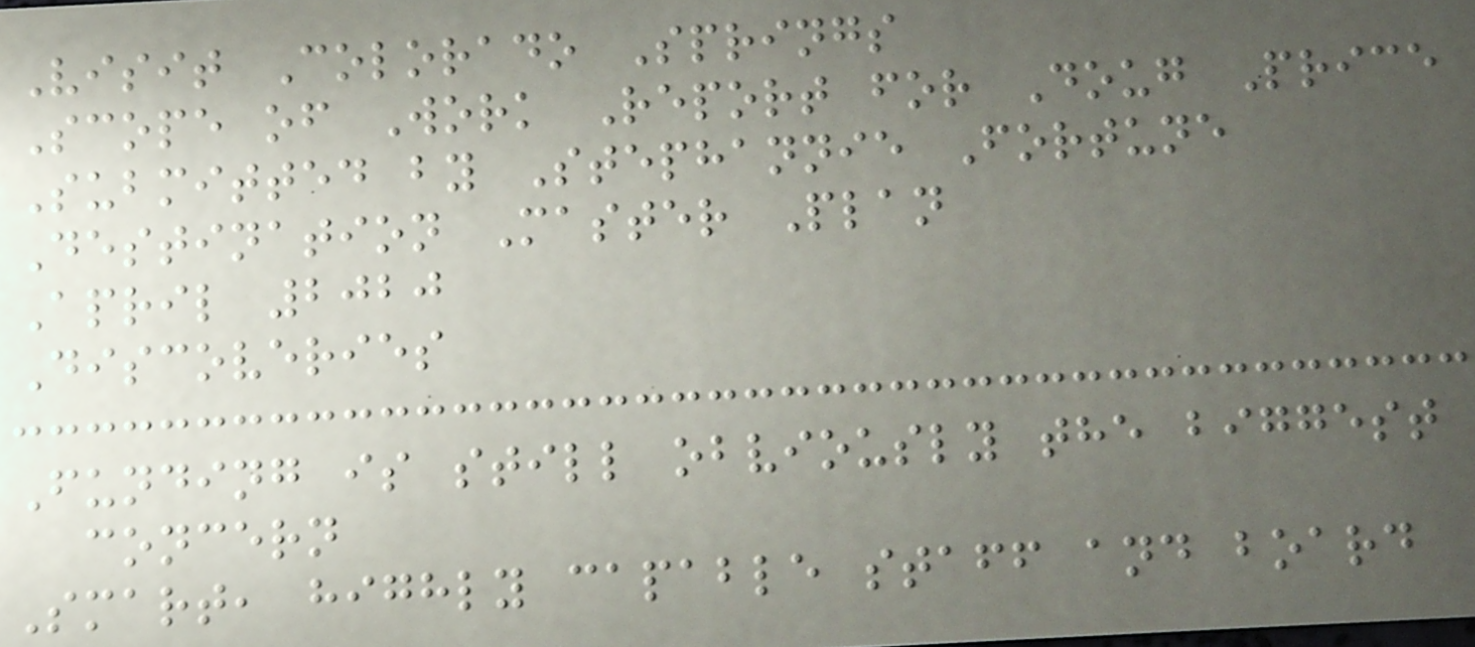Visit Colorado Springs
Scope of Work Report for Doug Price
Submitted by Stephannie Fortune
Destination Master Plan
April 2020
Discoveries
Funding is still obviously the biggest
concern
Smart, highly capable staff and board
